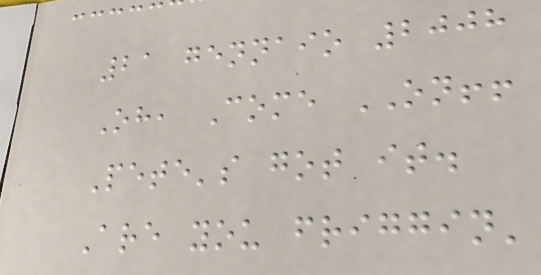21 gennaio 2008
Oh, Come ON!!
Pete's got it.
Are you friggin'
